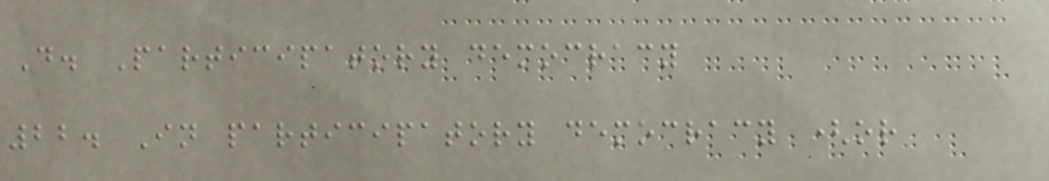D. Participatory democracy
22. In participatory democracy (or
